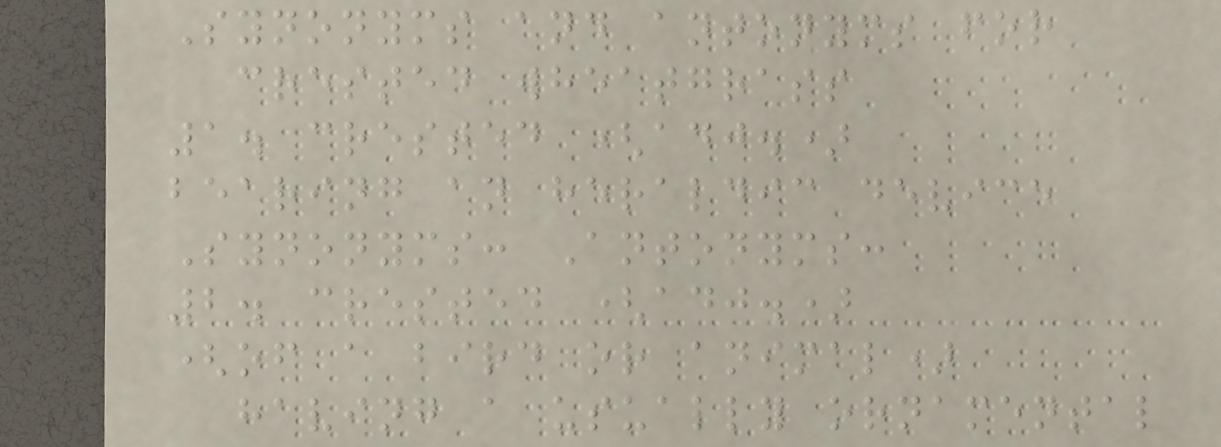Synonyms and antonyms for
crested wheatgrass
1. crested (adj.)
bearing an heraldic device
Synonyms: Antonyms:
2. crested (adj.)
(of a bird or animal)
having a usually ornamental
